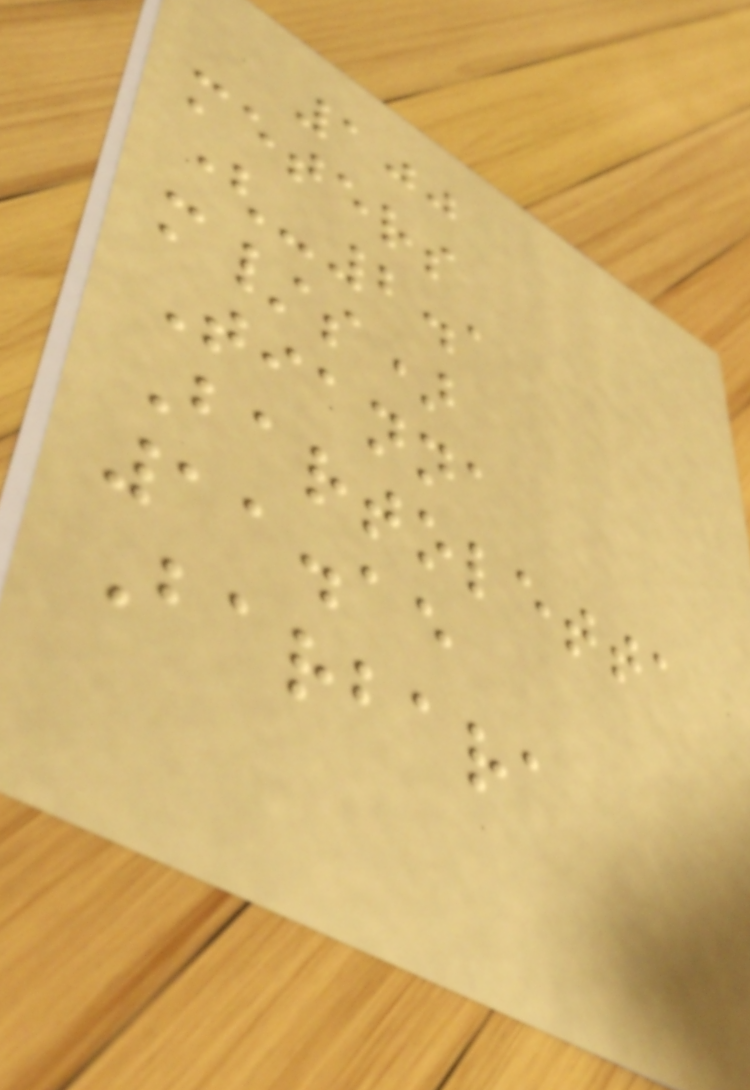100
meters
(-2.1
m/s)
Tianna
Bartoletta
11.15
Barbara
